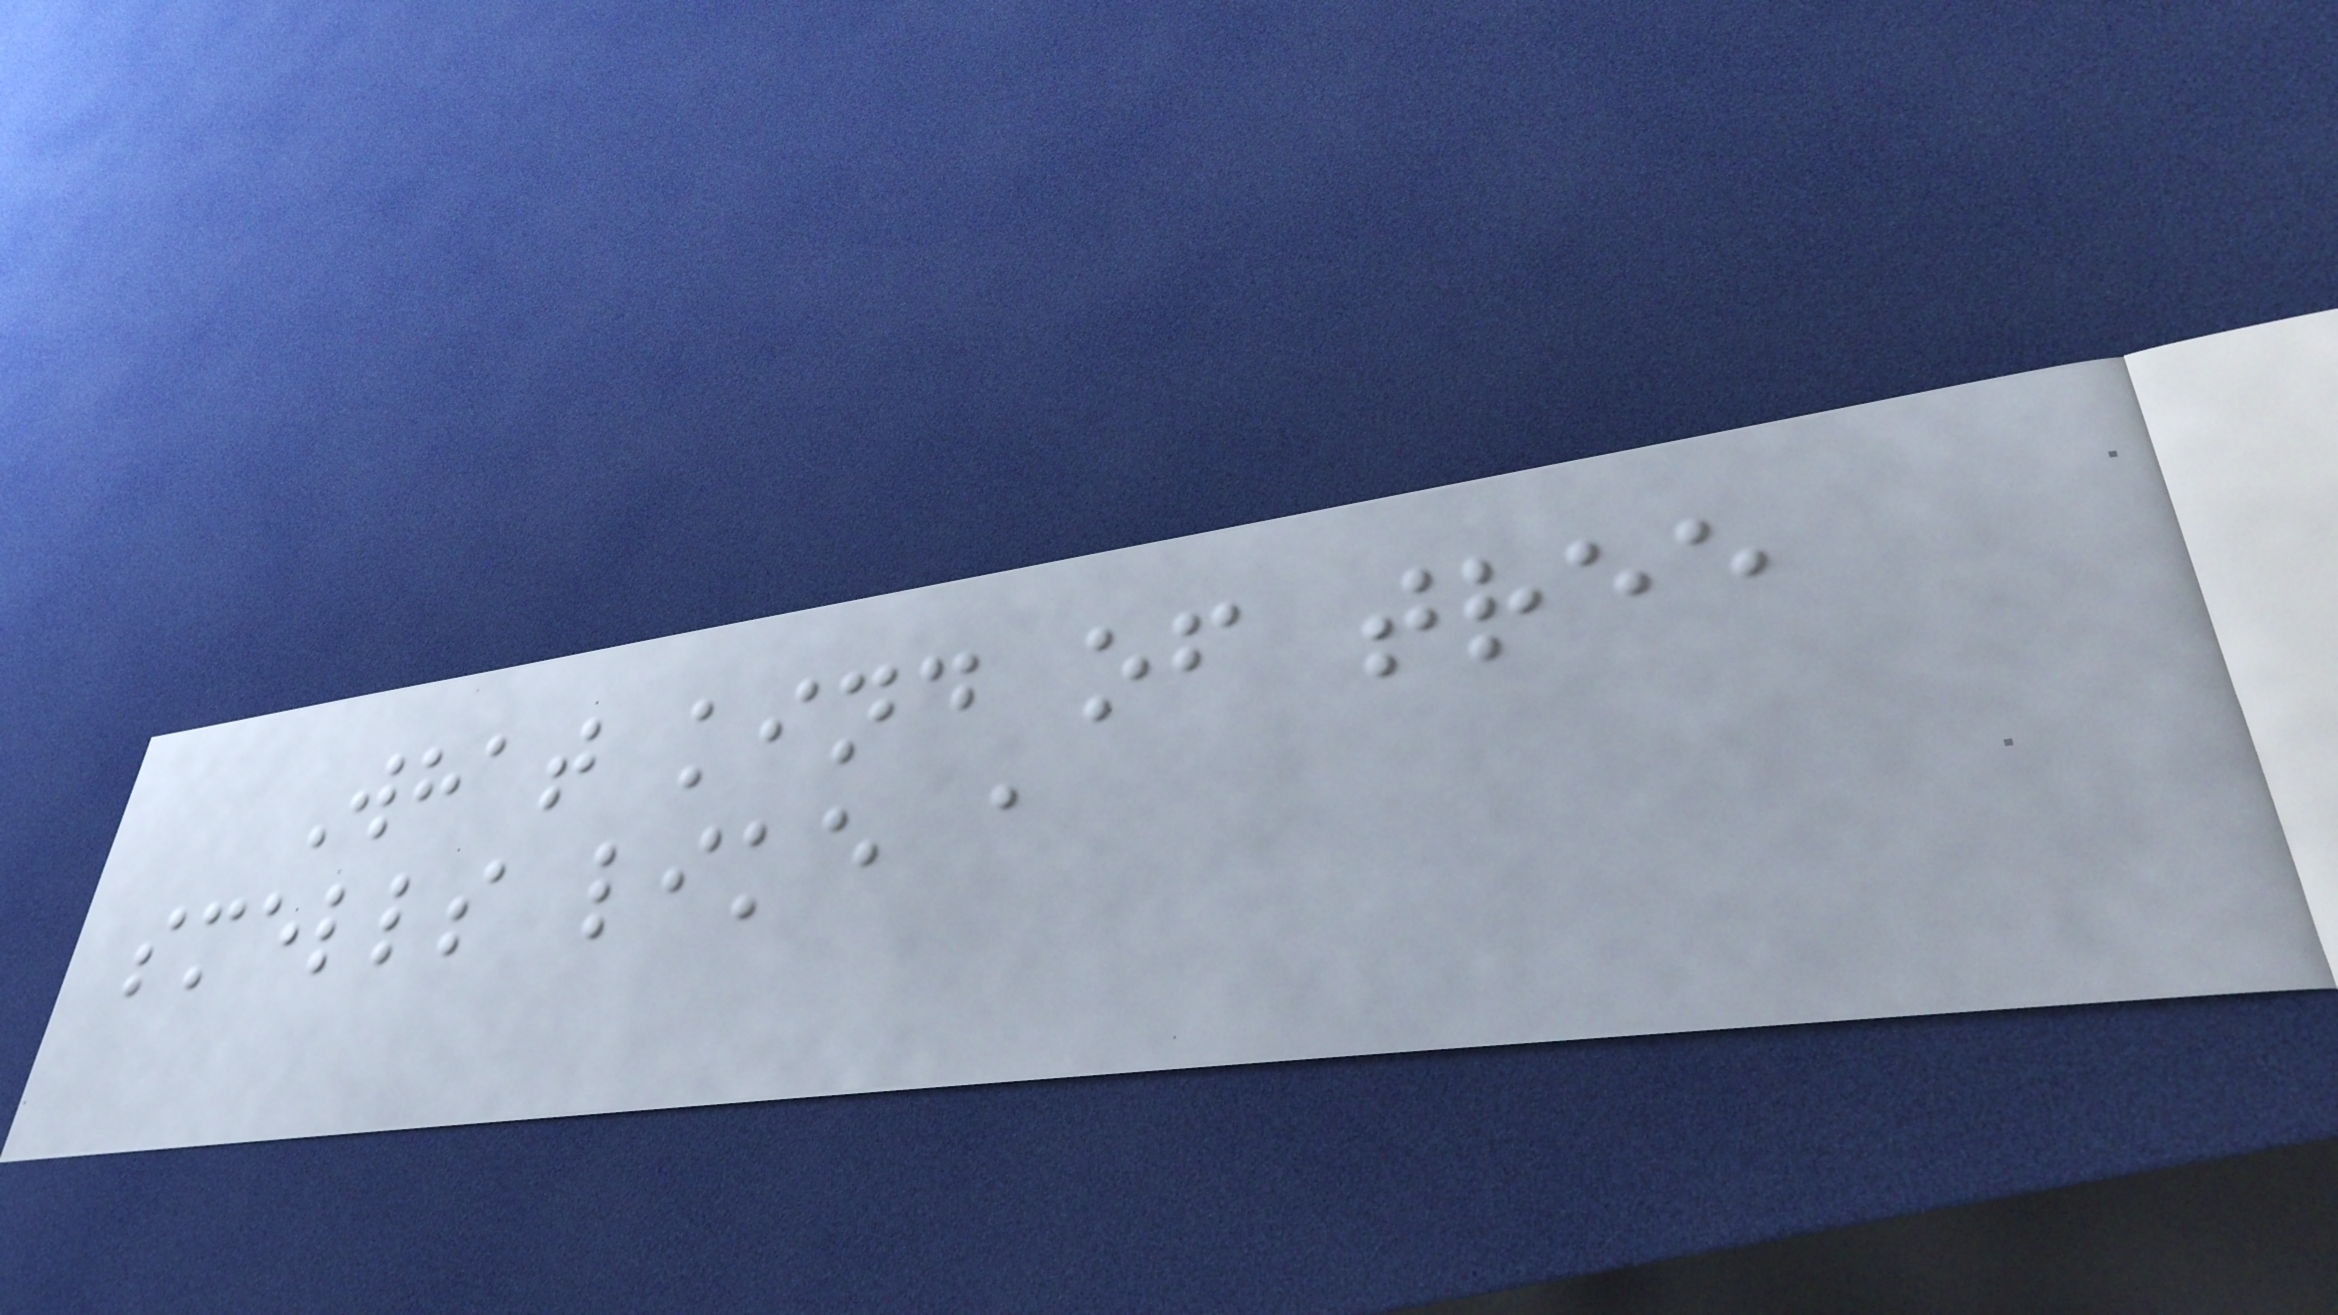What kind of tree
smells like a
